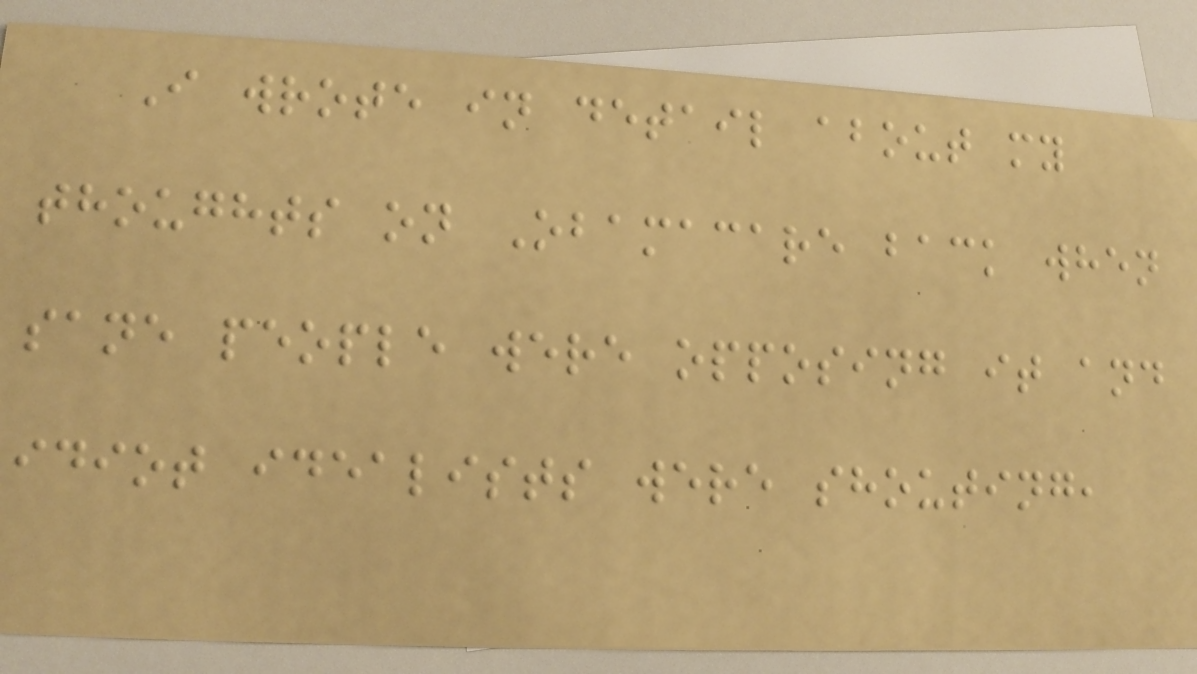I wrote in detail about my
thoughts on Obamacare back when
sane people were opposing it and
idiot idealists were shouting,
